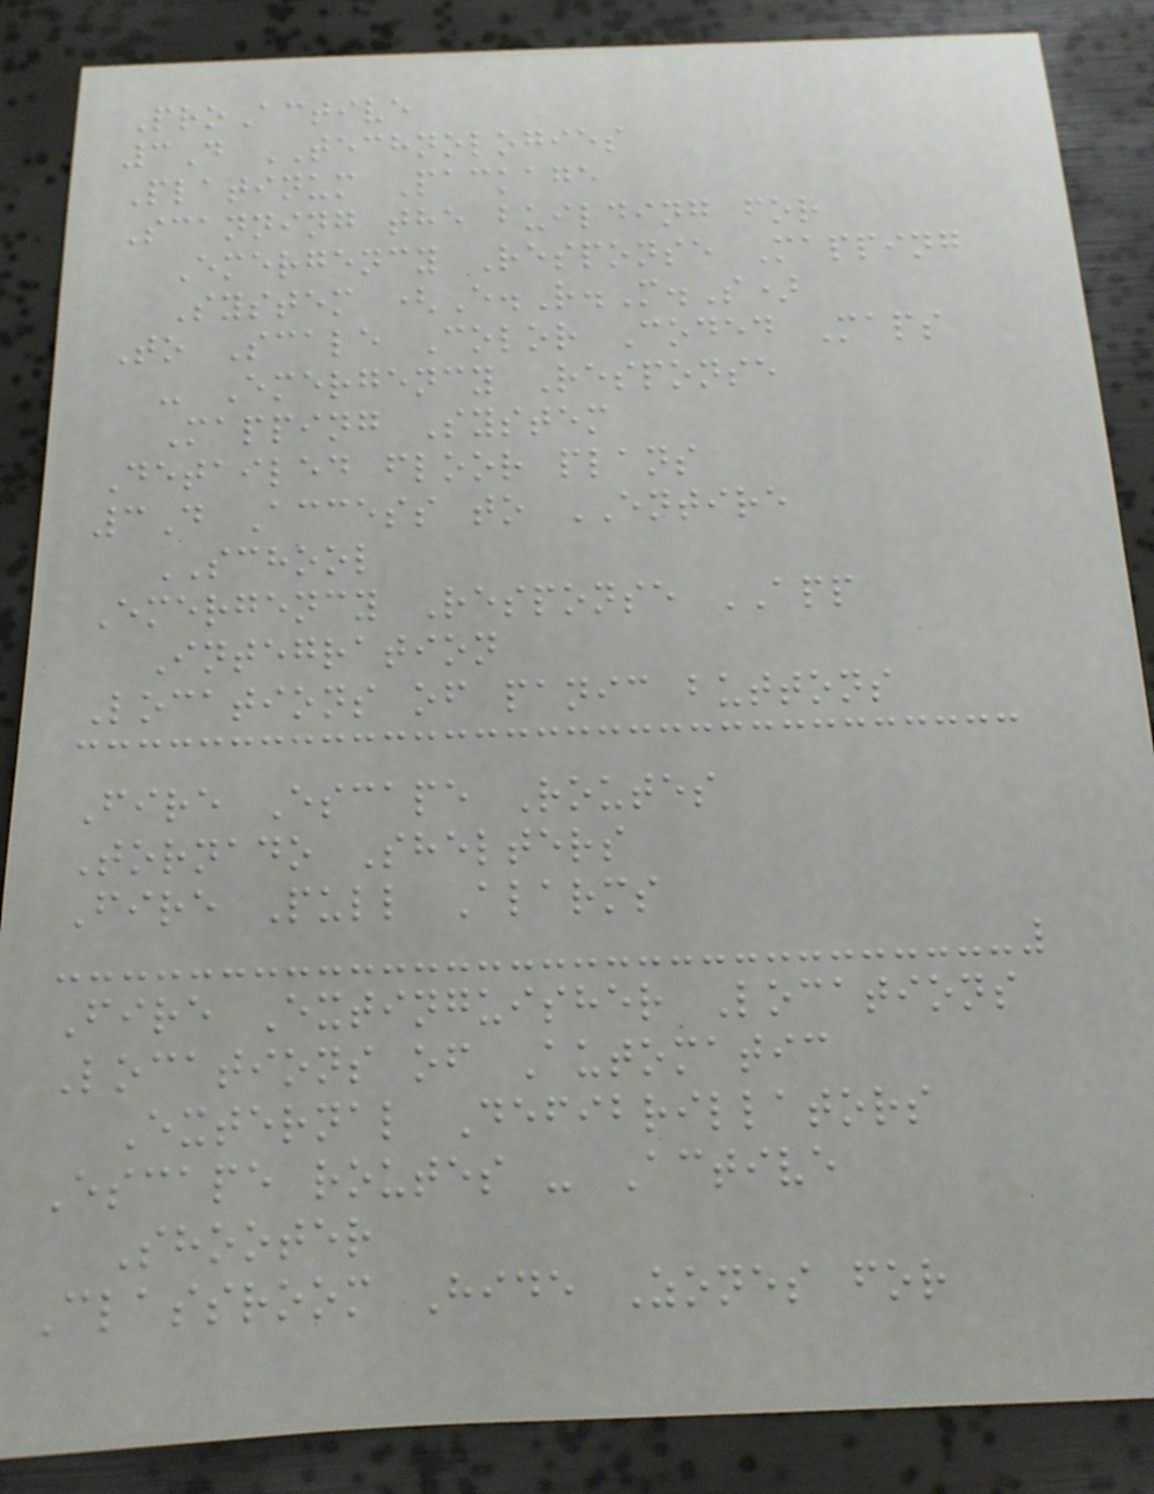ProActive
3D TECHNOLOGIES
Platinum Package
Scanning the building for
Emergency Response Mapping
System (E.R.M.S)
To Scale Color Coded Maps
- Emergency Response
Mapping System
Detailed floor plans
3D Access to ENTIRE
SCHOOL
Emergency Response APP
Integration
Locations of panic buttons
Fire Escape Routes
Tornado Shelters
Fire Pull Alarms
Fire Extinguisher Locations
Locations of Automatic
External Defibrillators
Escape routes - Active
Shooter
Classroom Hide Zones for
